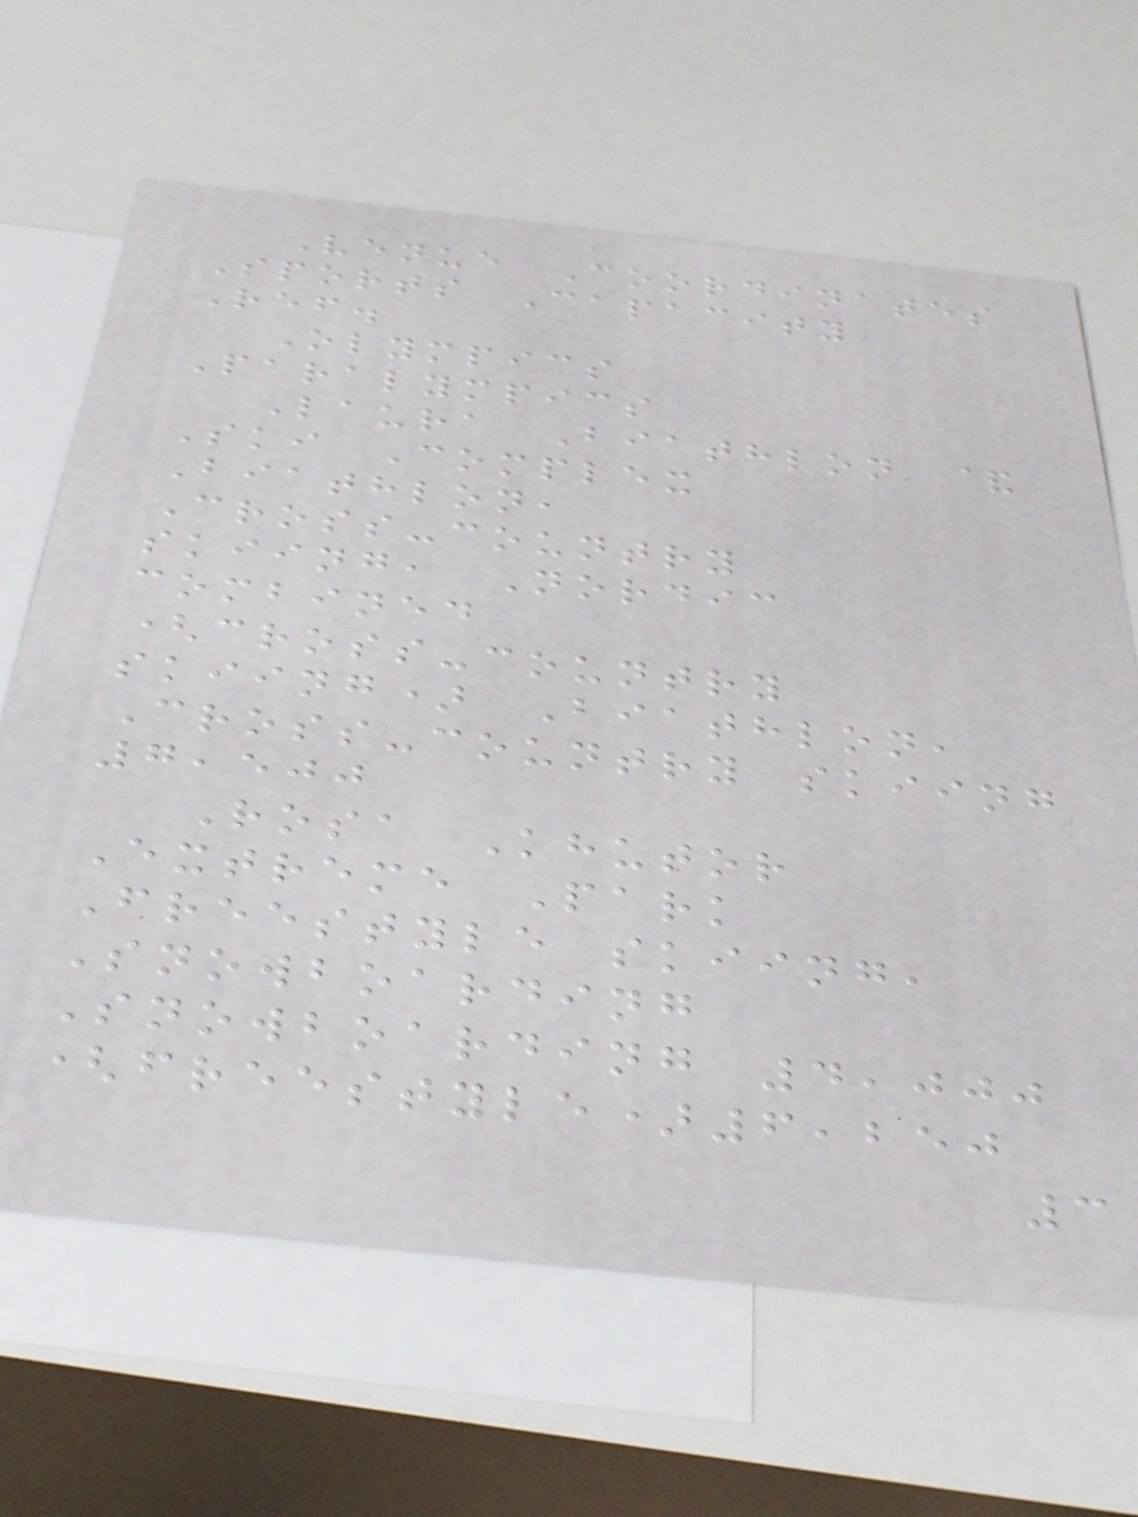Venue Coordinates
Sports Capacity
Ref.
Olympics
Paralympics
Laura Biathlon &
Ski Complex
Biathlon,
Cross-country
skiing, Nordic
combined
(cross-country
skiing) Biathlon,
Cross-country skiing
7,500
Rosa Khutor
Extreme Park
Freestyle skiing,
Snowboarding
Snowboarding 4,000
(freestyle)6,250
3
